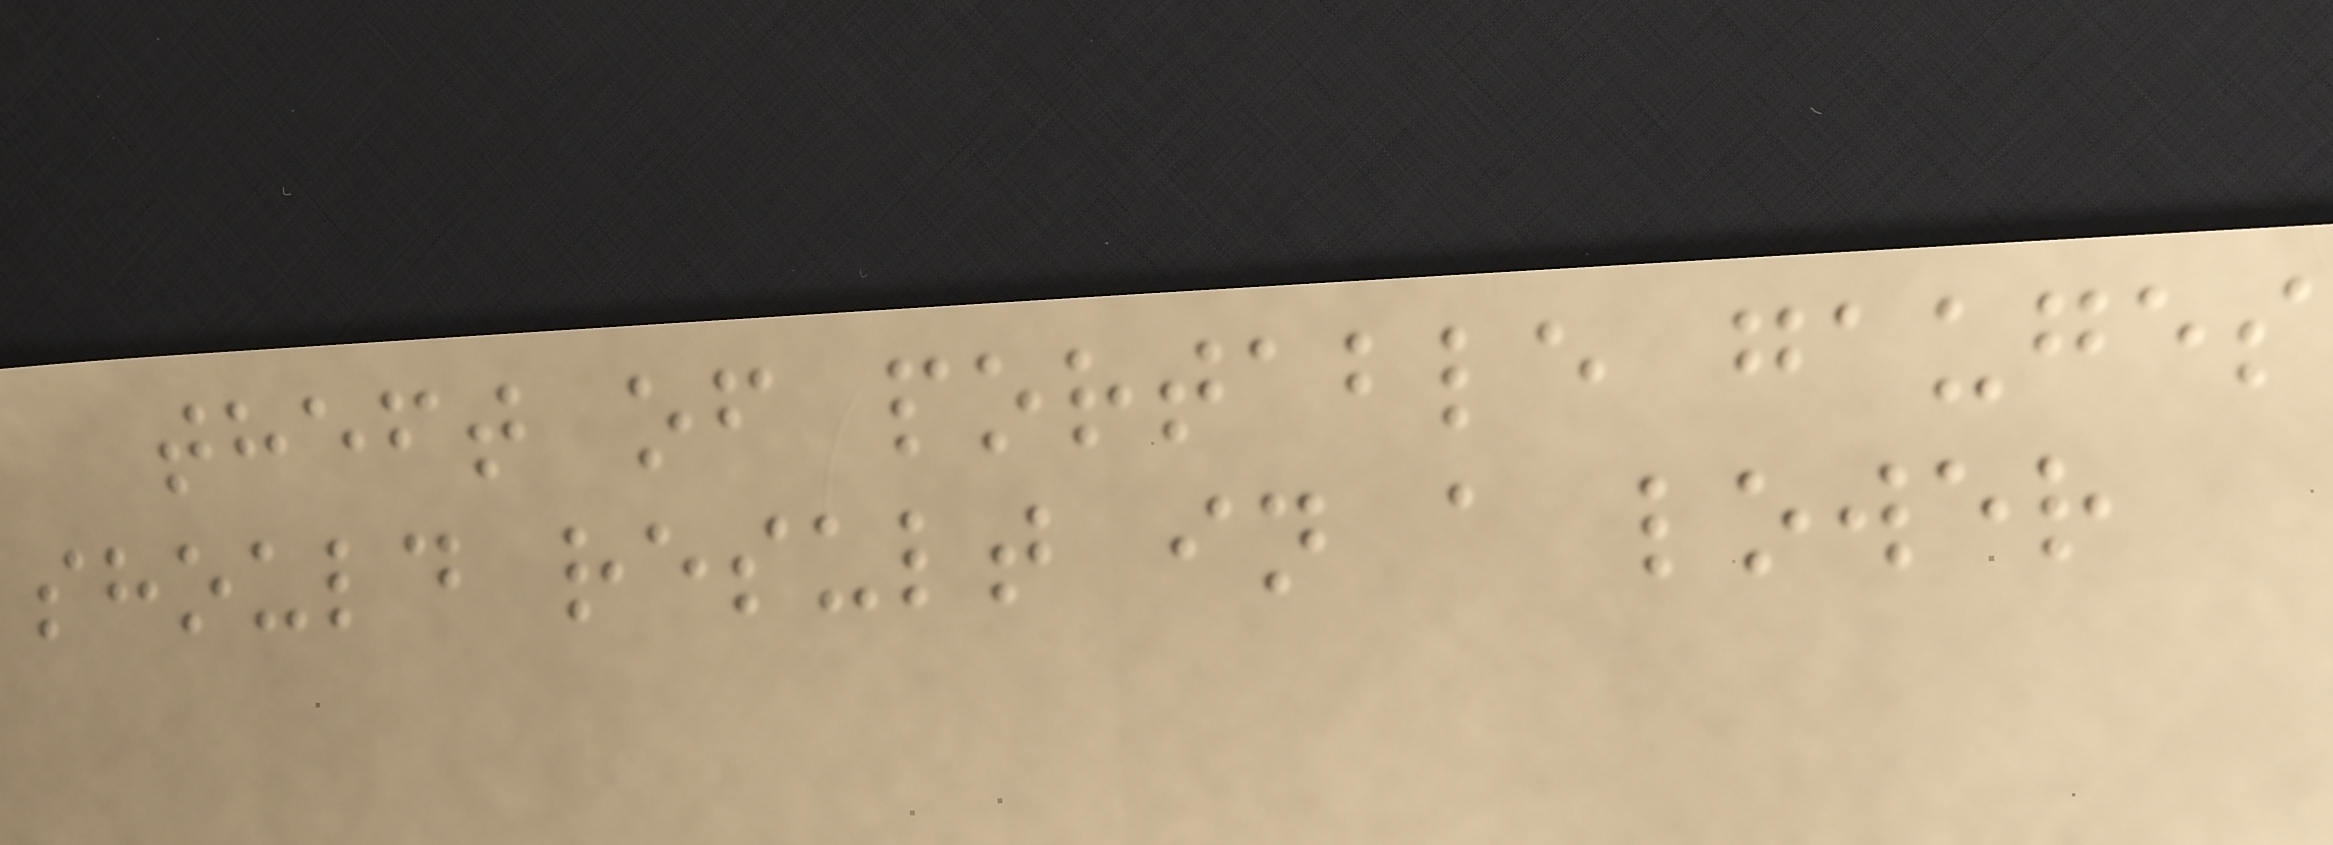theft of portable gauges
should result in a lower
